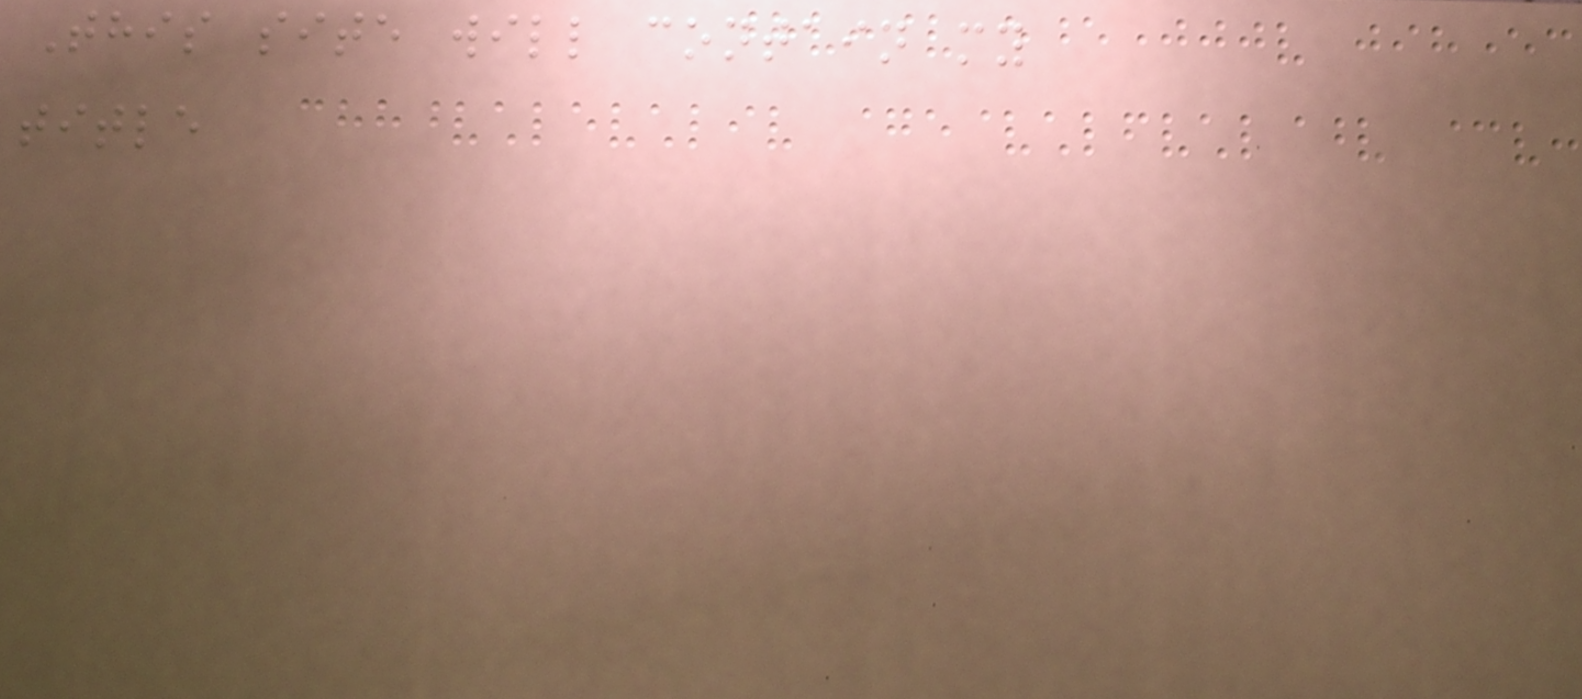This site will contain my
title
